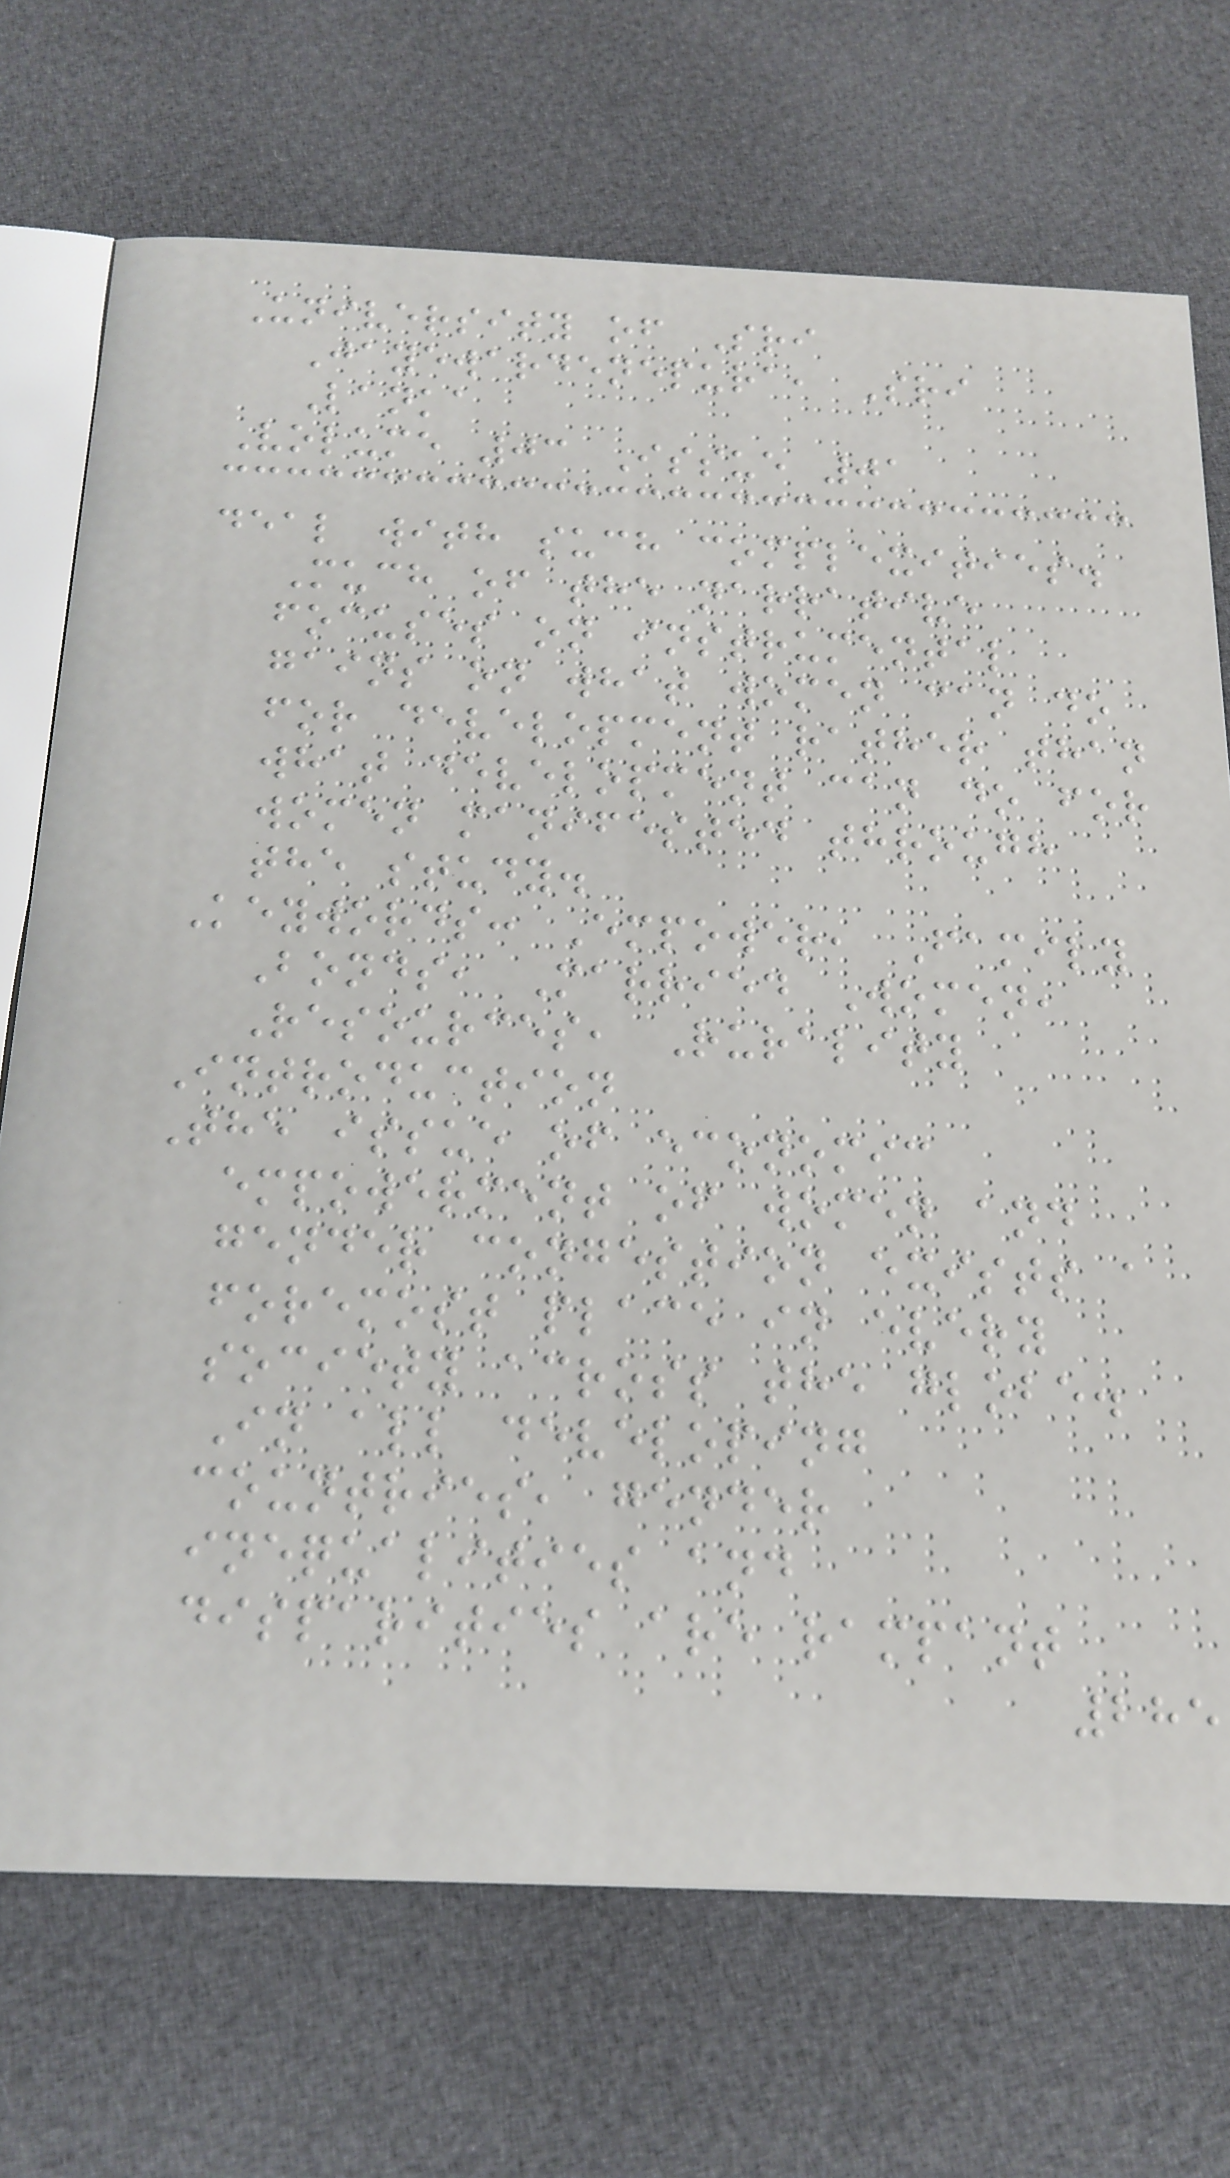University of Sri
Jayewardenepura, Sri
Lanka
Volume 03 Issue 01
deal with such complexities.
Much of the narrative
focuses on instrumental
gains on what women can do
for development rather than
what development can do for
women manifested through
the study.
Keywords: Empower, Family
Bonds, Married Women,
Resources, Rurality
Introduction
The issue of economic
empowerment of women and
gender congestion exists a
foremost place in every
society across the globe.
In all developing
countries, gender
inequalities and
disparities are rampant
285
